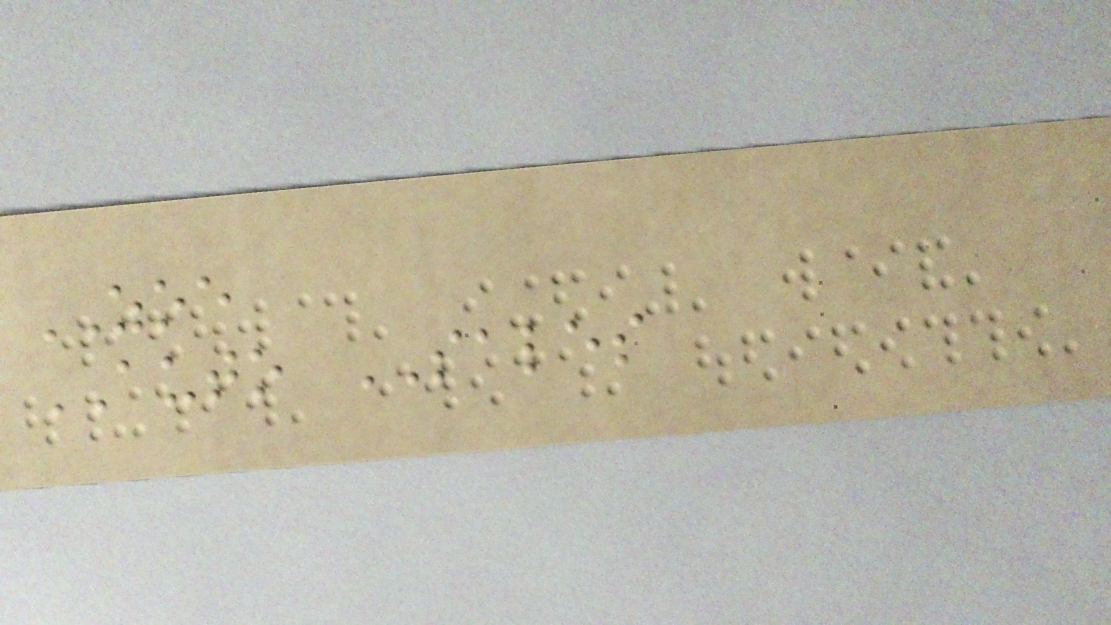ZOE
AUTO SALES
